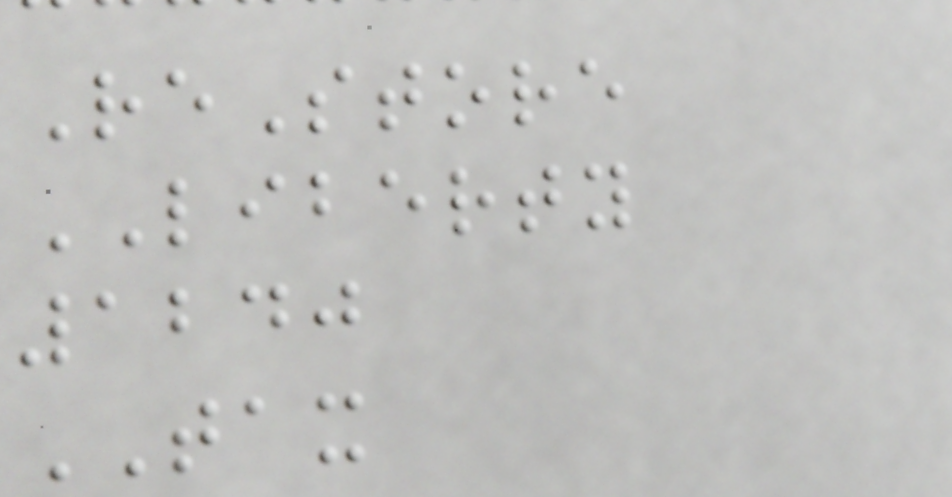ReStore
LIBERTY
1240
TAX
